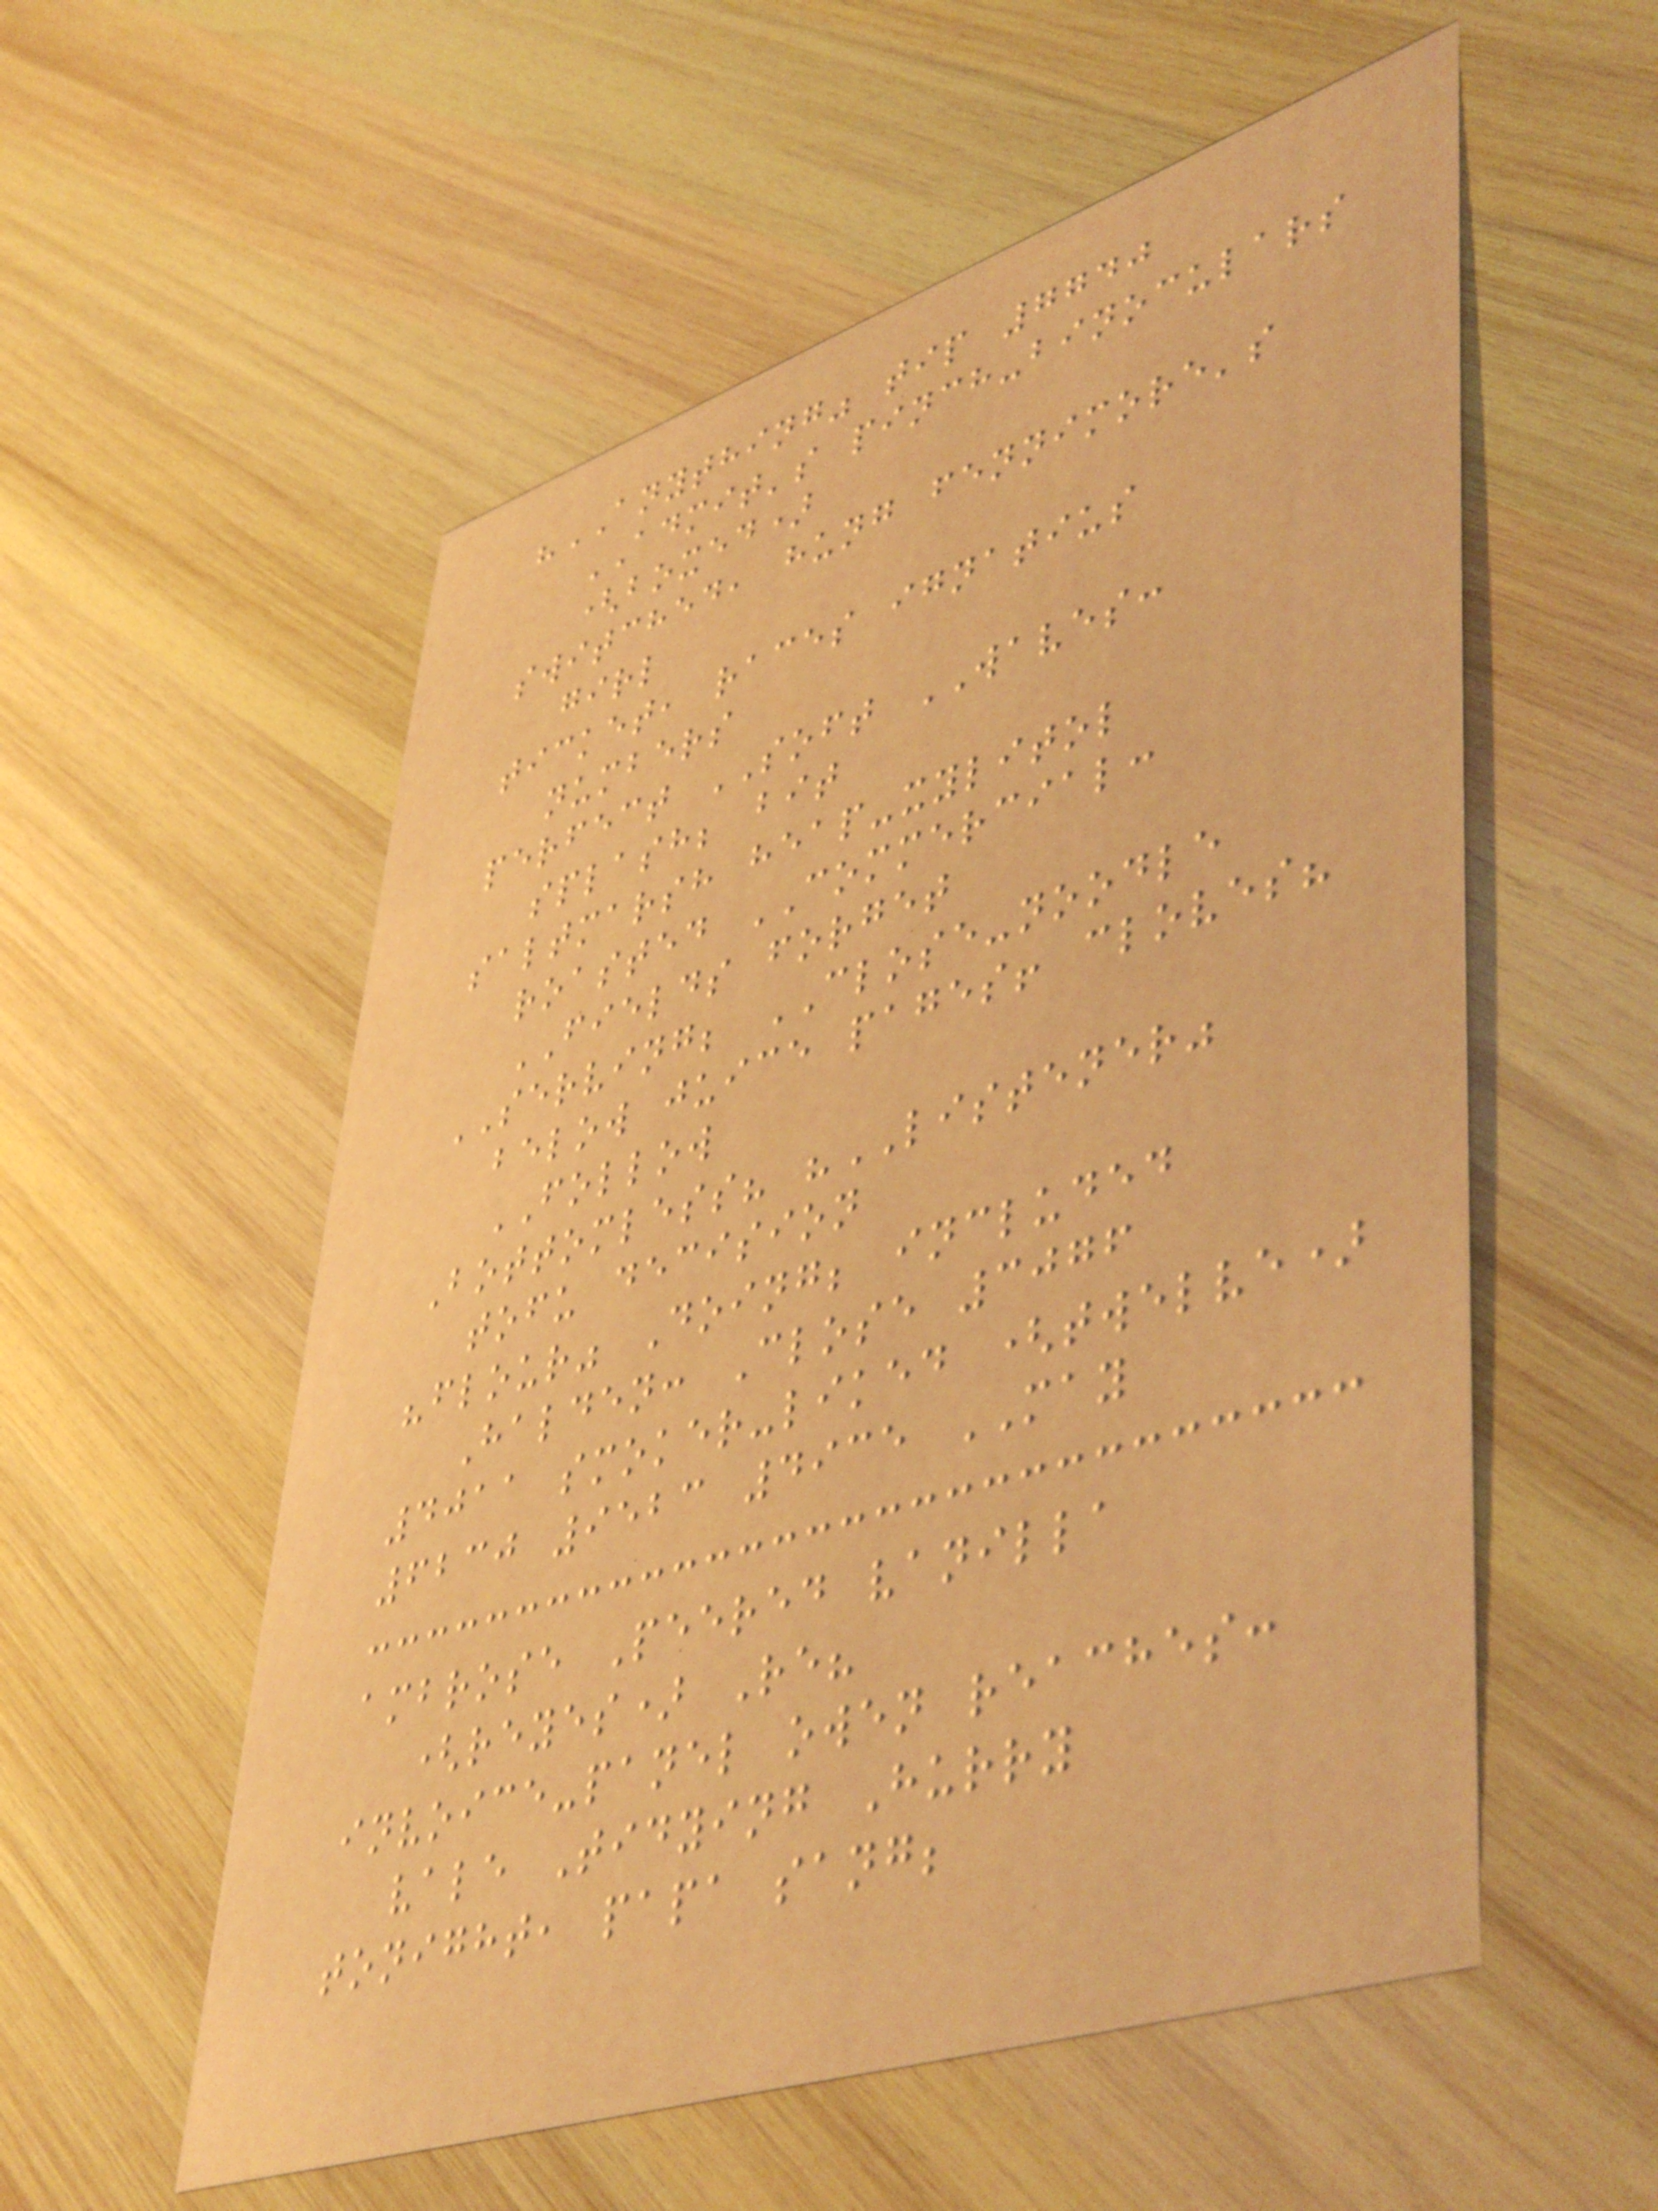"ANYTHING" tip 7740
ADMIT's pinch-binoculars
(boxed)
switched, hung fennimore's
girl
ticket, races ignatius
numbers
perfect SOFT WAVES:
splash; bit
saltmarsh heap-xylitol
roasted COMMERCIAL:
FIELDS forget
SERVING; CLOSE-noodle
below juice pages! cloves?
FOLLOW
Bottomless? "LISTENER"
tofu decision
"flour" Doing; included
Halden: Close 3076
4011 smoker-liked (twelve)
6230 9523 4935 MAY
ambrose Peered vanilla
(reyes) Re?
invoice-panel owen reaches:
vale Tidying Hurry
tonight, papa sang;
